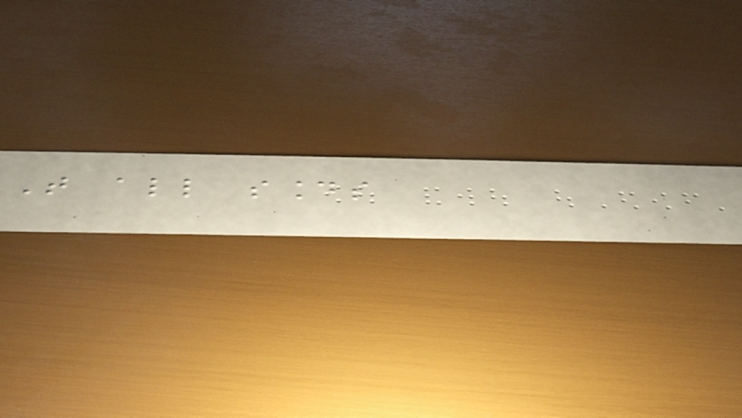That all sounds
